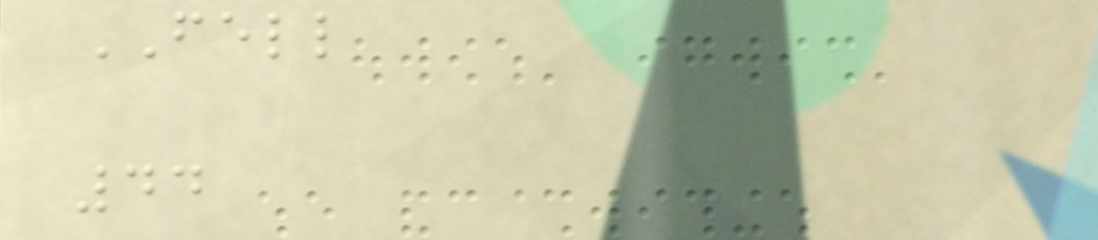FELL
44
